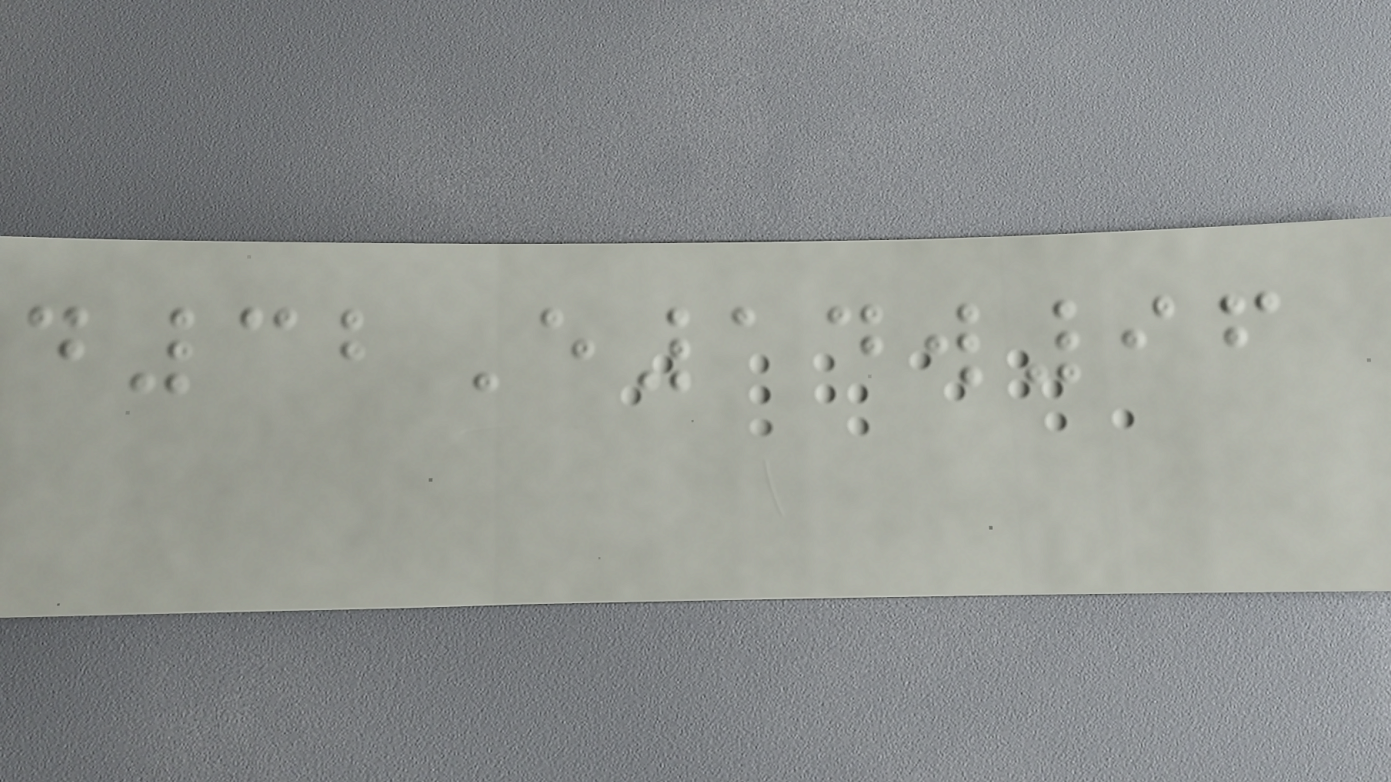d32E14w96
